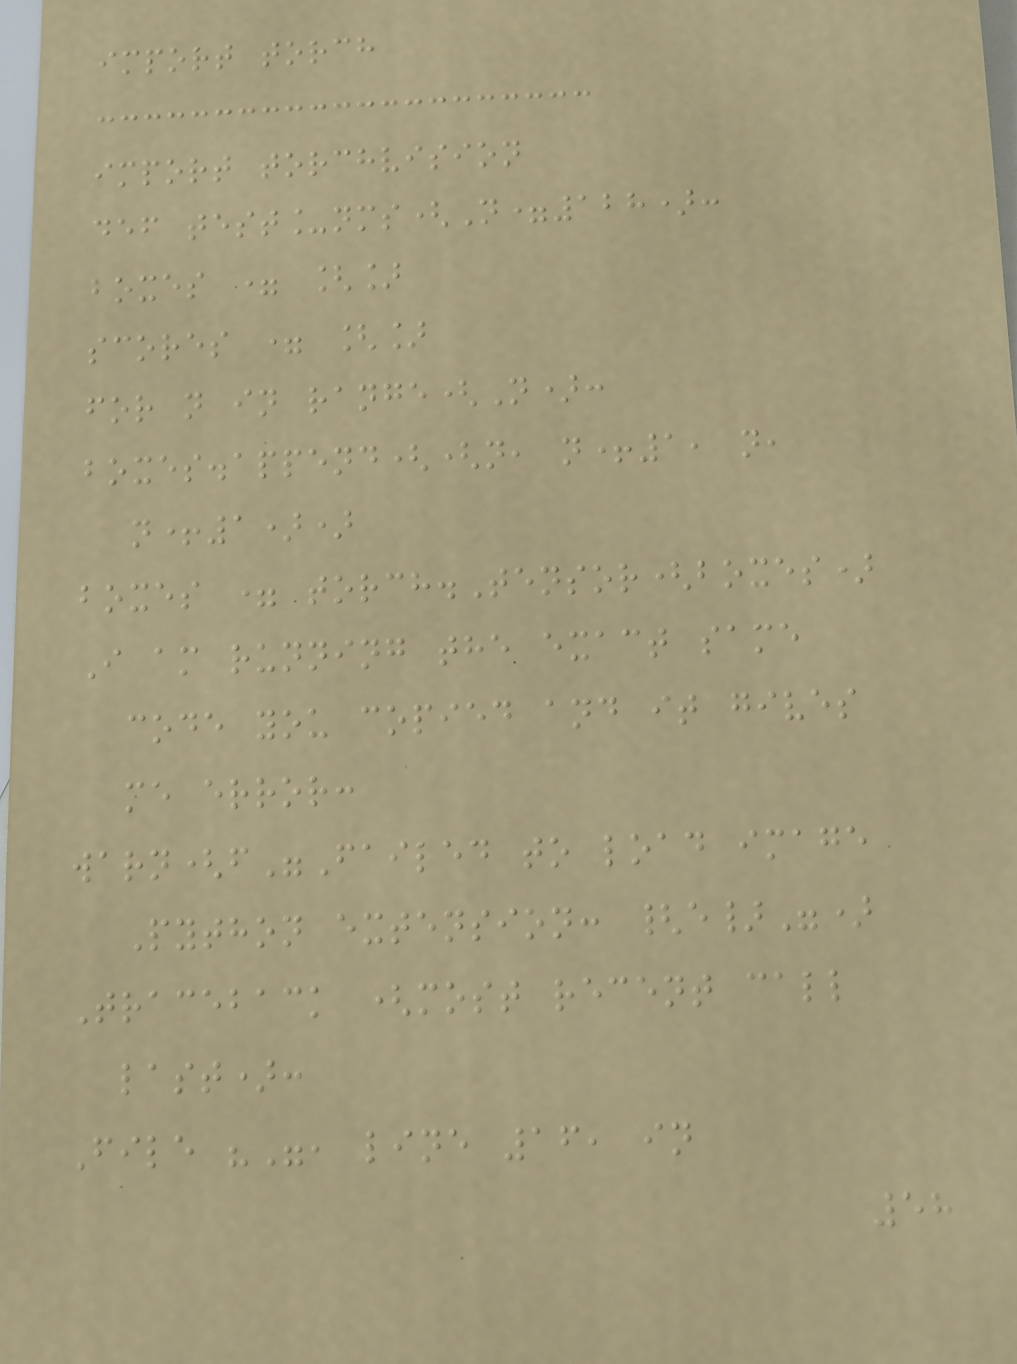import torch
import torchvision
def test_nms(N=128):
boxes = []
scores = []
for n in range(N):
boxes.append((n, n+1, n,
n+1))
boxes = torch.Tensor(boxes)
I am running the exact same
code you copied and it gives
me error:
warn(f"Failed to load image
Python extension: {e}")
Traceback (most recent call
last):
File "", line 16, in
58
